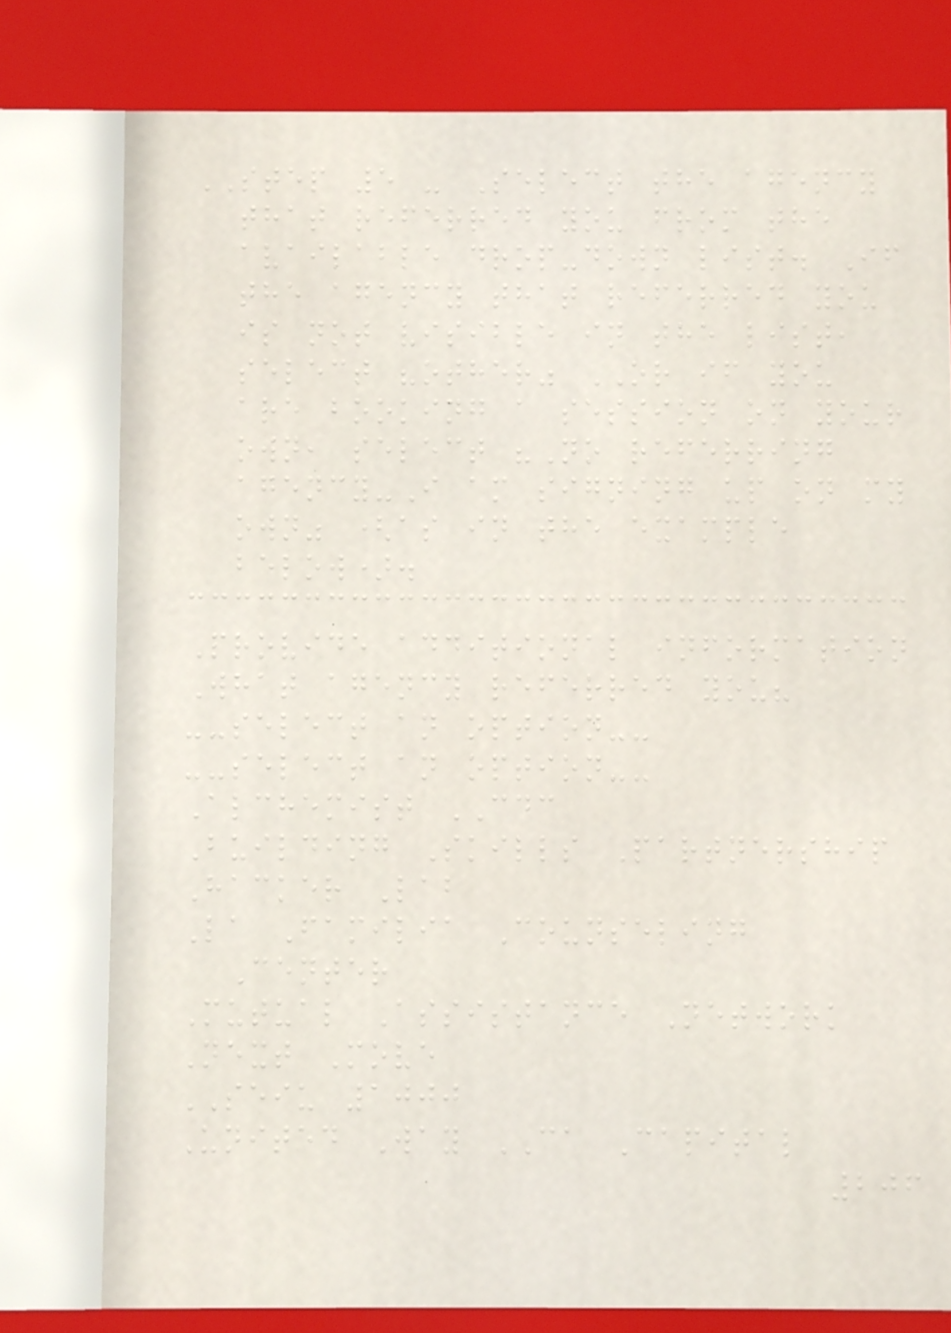STEP 5 - Select the agency
that referred you from the
available drop-down list. If
the agency that referred you
is not visible in the list,
select "other" OR if you
are booking a session on your
own, select "No referring
agency-I am signing up on my
own" (as in the example
below).
Provide additional information
What agency referred you?
--select an option--
--select an option--
Alchemist CDC
Building Skills Partnership
Hacker Lab
La Familia Counseling
Center
Mutual Assistance Network
Next Move
SEIU 1000
United Way CA Capital
206
